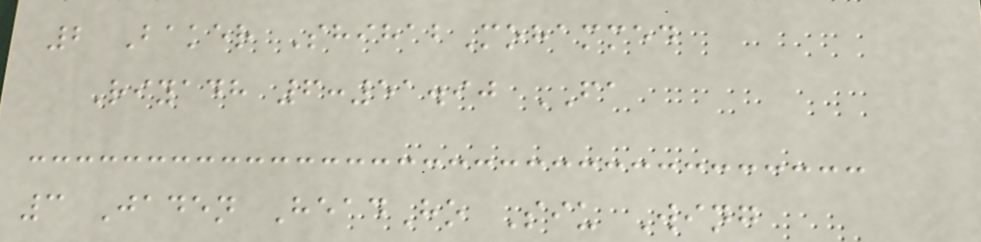2 Baker ShihabMohammed
Riyadh 6:51.90 FA
3 Jaden HeadHo Siu Wing
